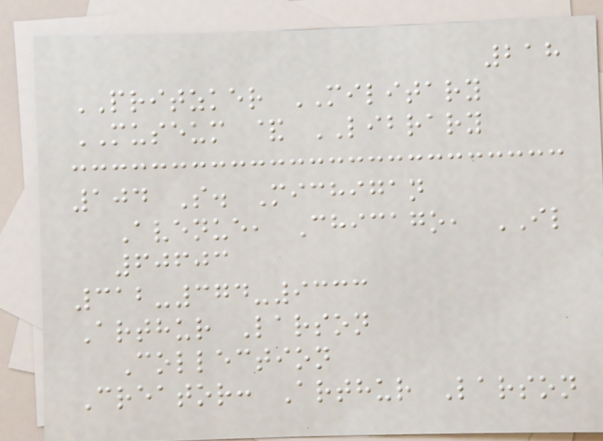218
PRITZKER MILITARY
MUSEUM & LIBRARY
104 S. Michigan
Avenue, Chicago, IL
60603
312-374-9333
Arthur Larson
Collection
Creator: Arthur Larson
